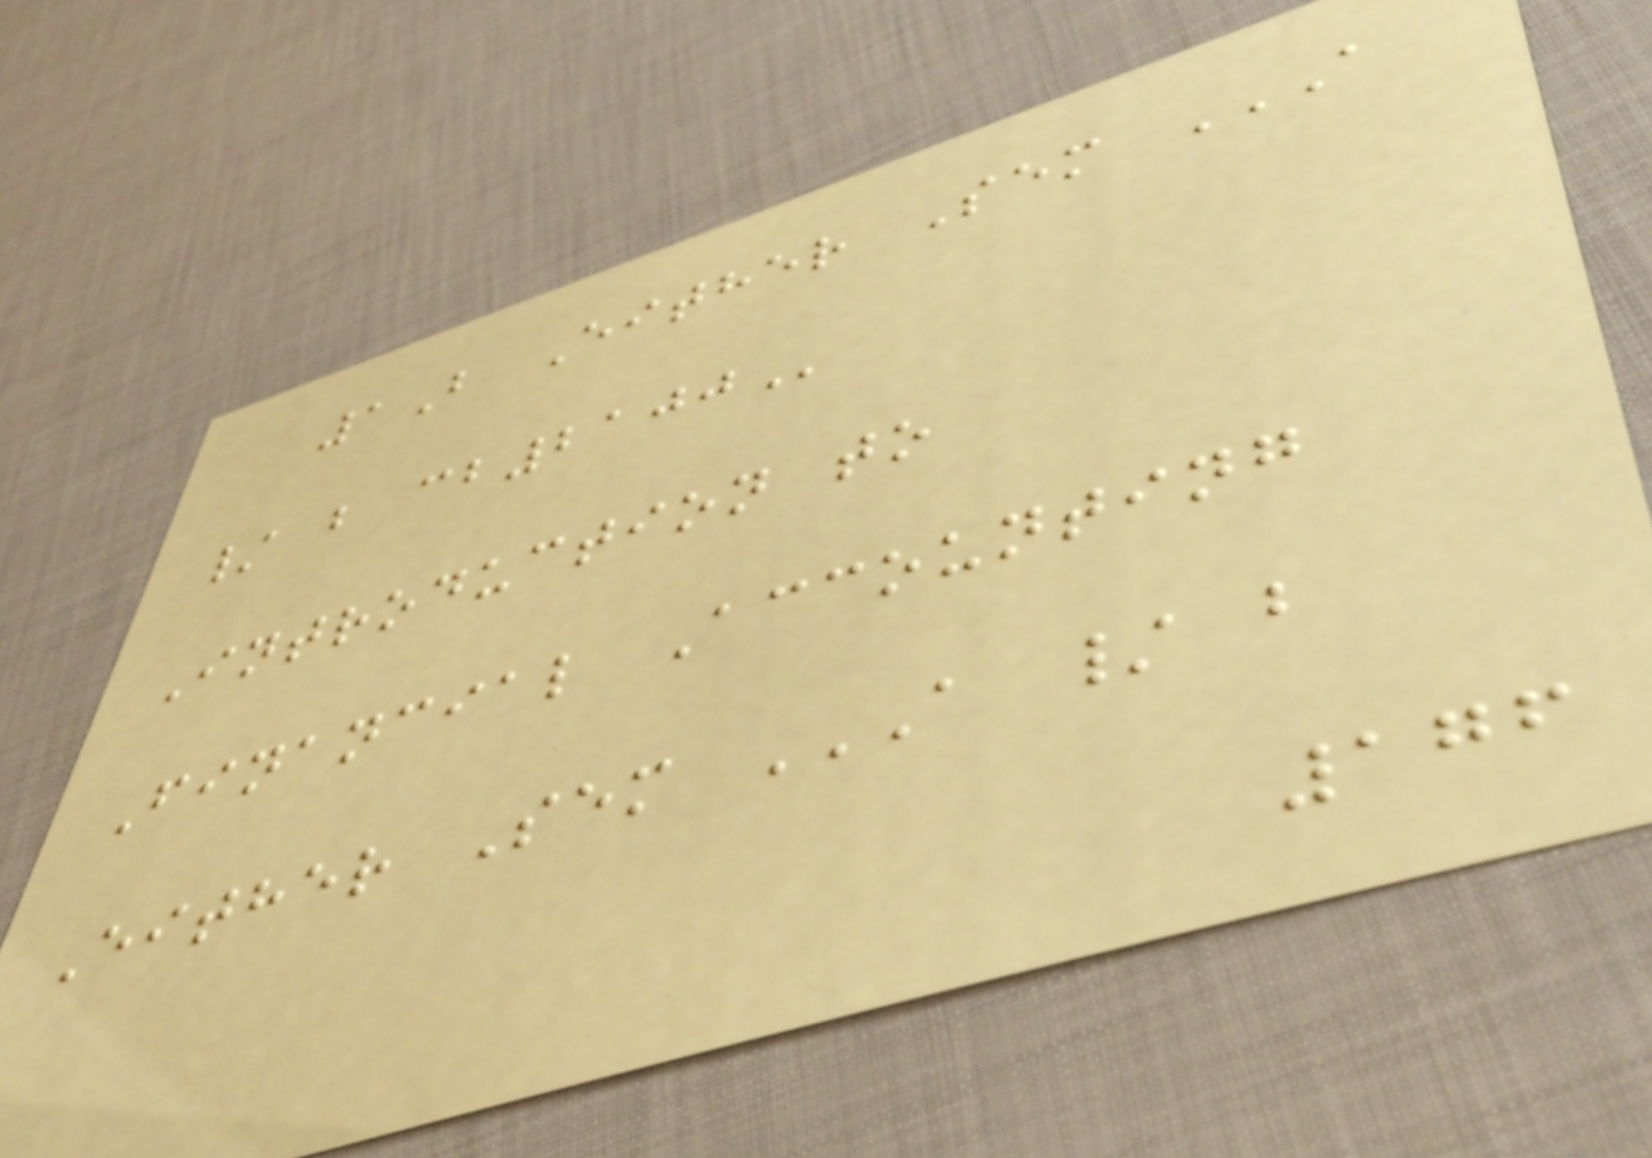1B Either Sem A
/ B CB2100
Introduction to
Financial Accounting
Either Sem A / B
176
